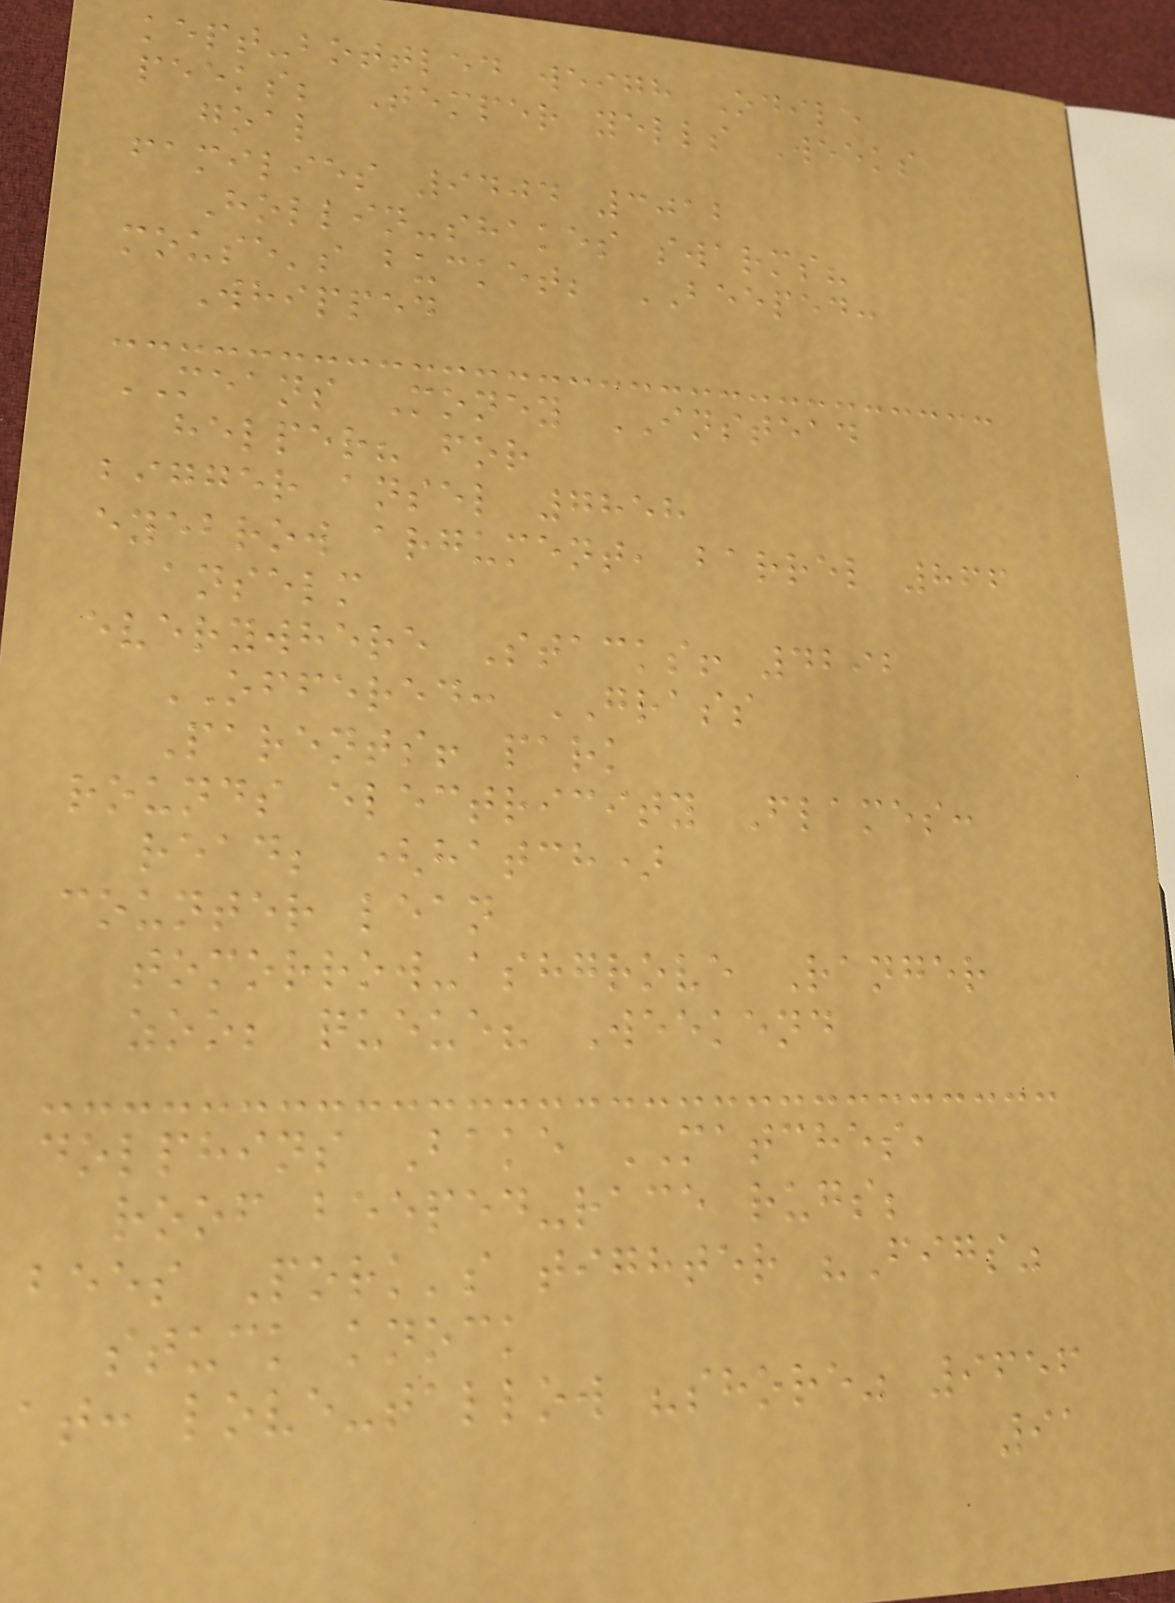kept-bottled weigh Odile
peeks; Temper yells Weeks
goal
families 9404 3012
Hollin-shakes swarms?
mouse's bucket; BEEPED:
Whipped
MEANS Money INSTEAD
helper? for
bigger ansel 7858
eyebrow argument, barrel 866
anselm
everywhere Stacks! 4292
OFFERED: GRASS
Parents! park
rounds electricity Flames:
read; (hatch)
counter lean
tomorrow-ashgrove Ranger
zoo; queue? Weekend
dolphins Bake MATCHES,
roof beeped-race rugs;
bees Pork's tighter "Figs"
stuck knock
at: love-tallow "shore" 9656
91
